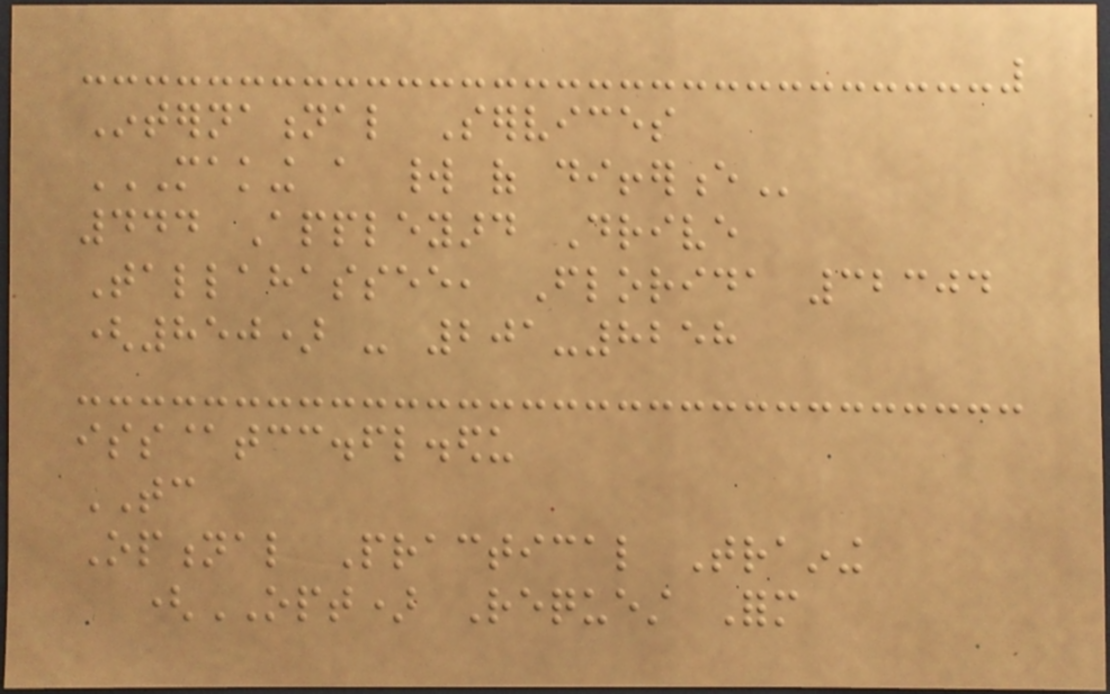International Services
MAKING A WORLD OF DIFFERENCE
444 Appleyard Drive
Tallahassee, Florida 32304
(850) - 201-8258
iss@tcc.fl.edu
TC
Optional Practical Training
(OPT) Request Form
